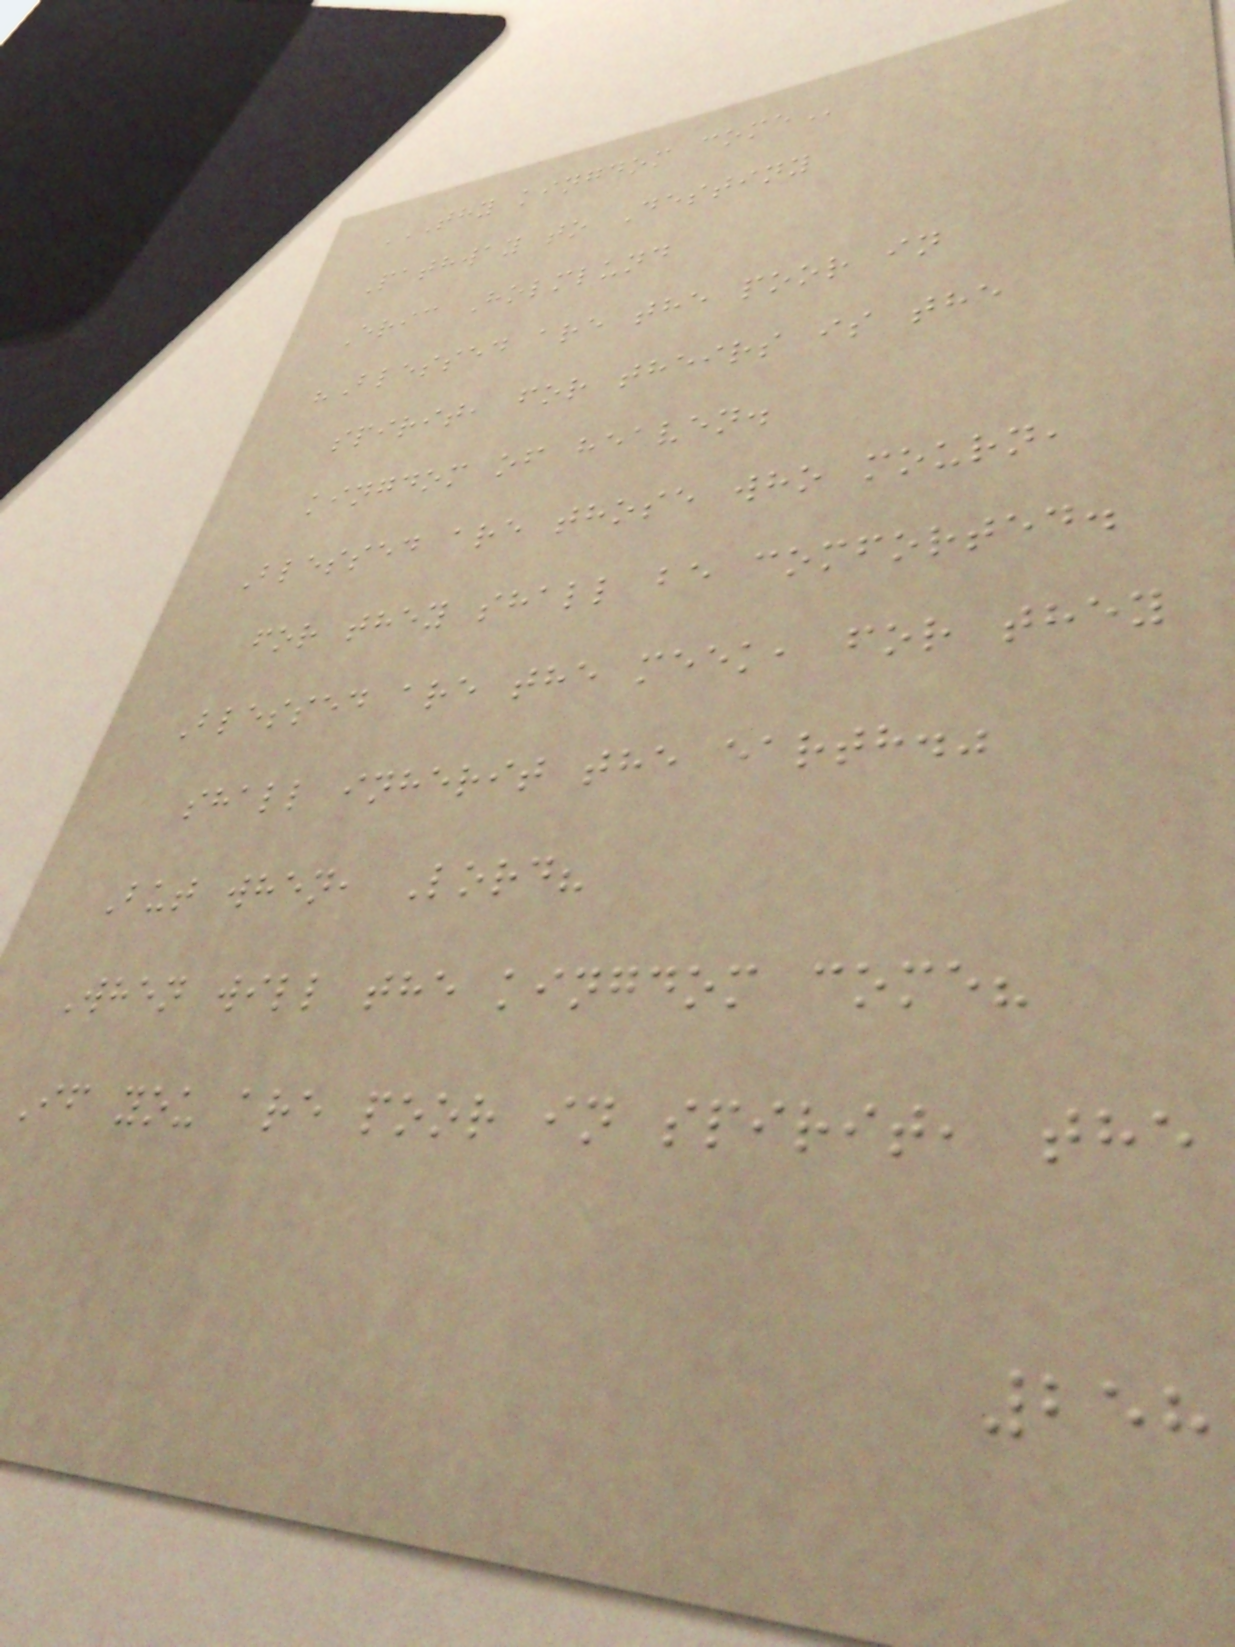THY KINGDOM COME
Pathway to Destiny
Eric Holmlund
"Blessed are the poor in
spirit, for theirs is the
kingdom of heaven.
Blessed are those who mourn,
for they shall be comforted.
Blessed are the meek, for they
shall inherit the earth."
But when, Lord?
When will the kingdom come?
If you are poor in spirit, the
258
